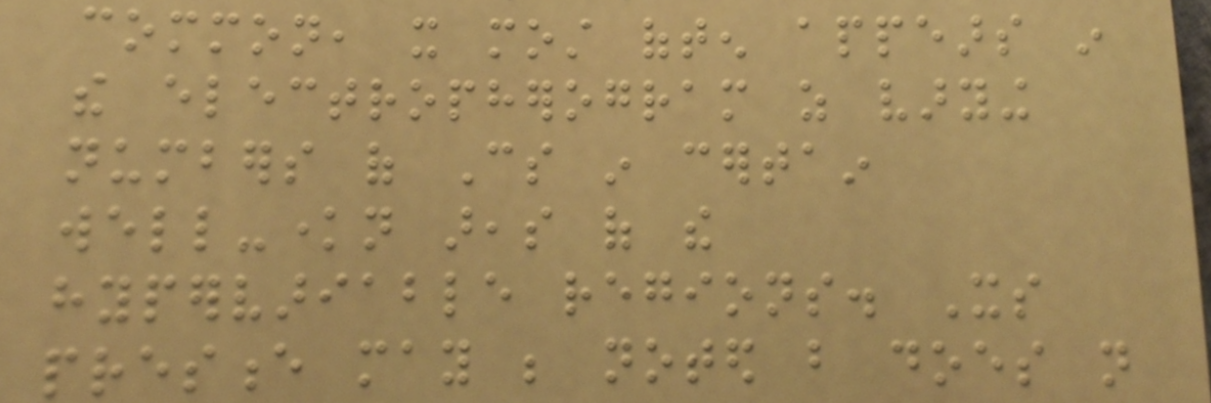common, it most often appears in
the electropherogram as varying
numbers of Cs in certain
well-known areas of the
hypervariable regions. Its
presence may be noted but does not
